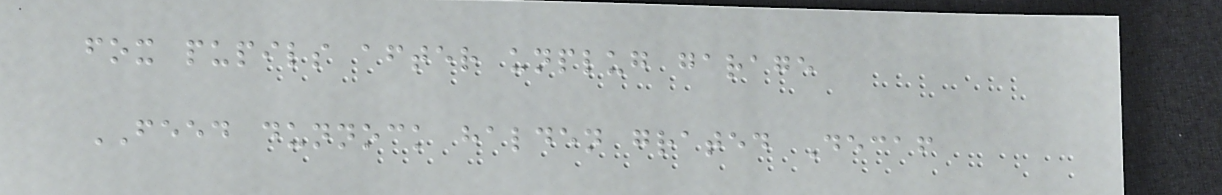fox pupils after unplug garage
FEED dunnock halden grated Decaf
